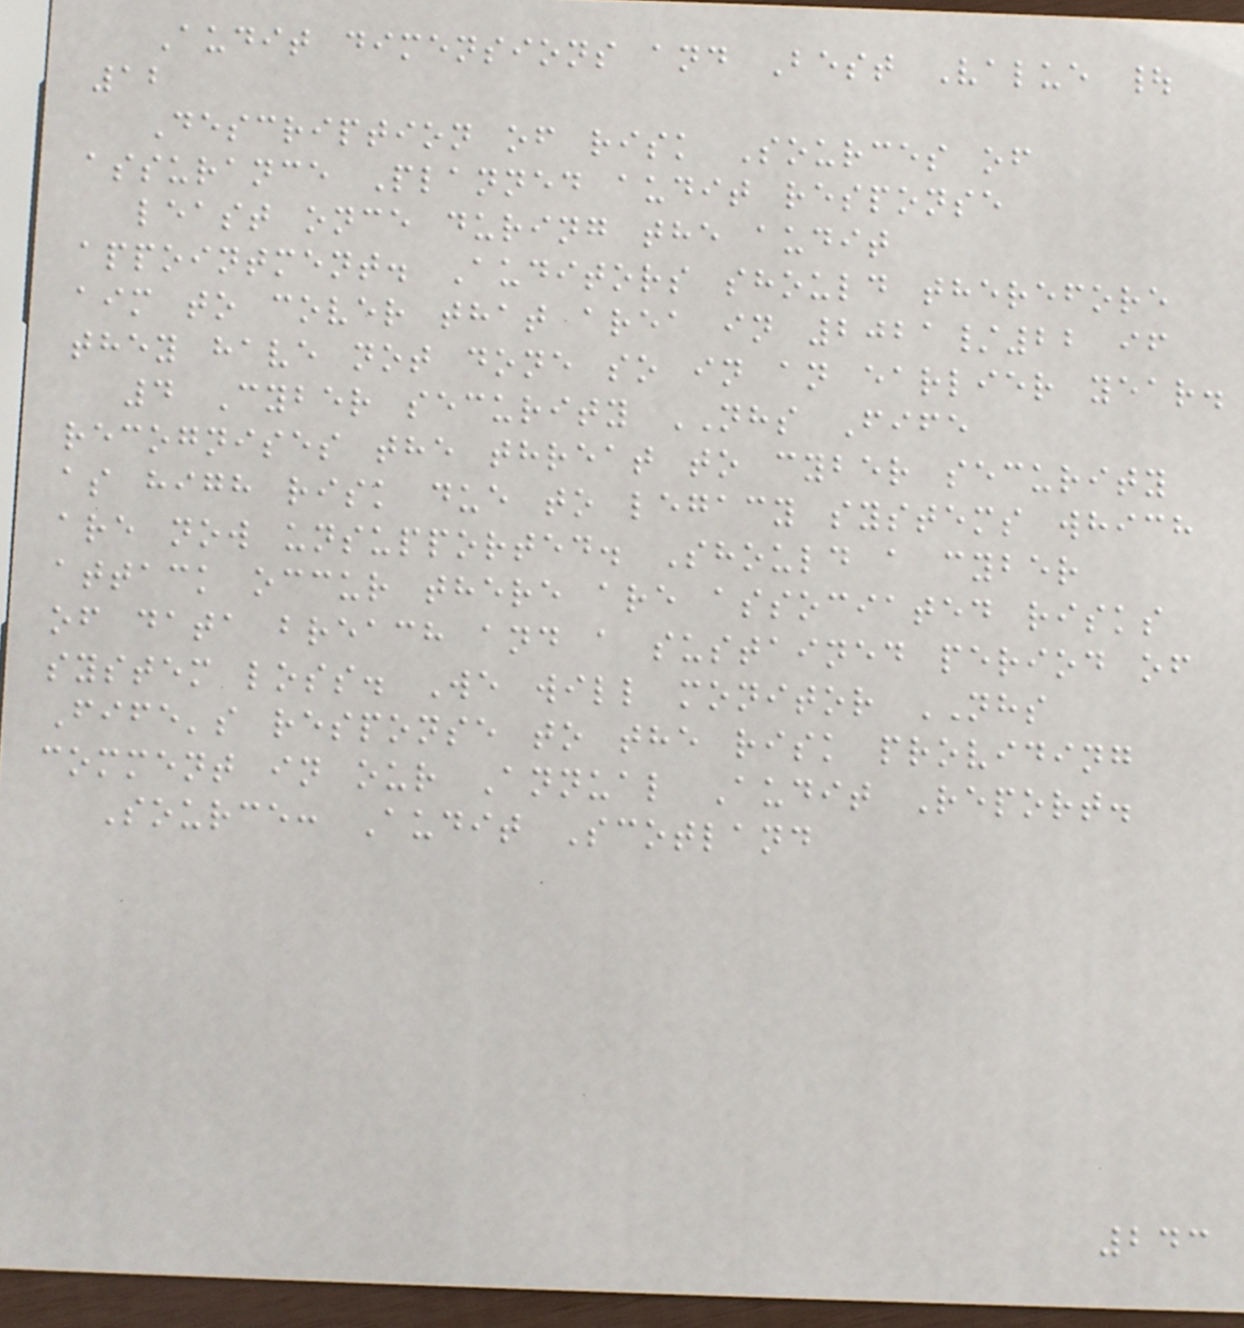Audit dimensions and Best Value |
12
Description of risk Sources of
assurance Planned audit response
least once during the audit
appointment. Auditors should therefore
aim to cover that area in 2021/22 if
they have not done so in an earlier year.
4 Cyber security NHS Fife
recognises the threat to cyber security
as high risk due to legacy systems which
are now unsupported. Should a cyber
attack occur there are associated risks
of data breach and a sustained period of
system loss. We will monitor NHS
Fife's response to the risk providing
comment in our Annual Audit Report.
Source: Audit Scotland
243
